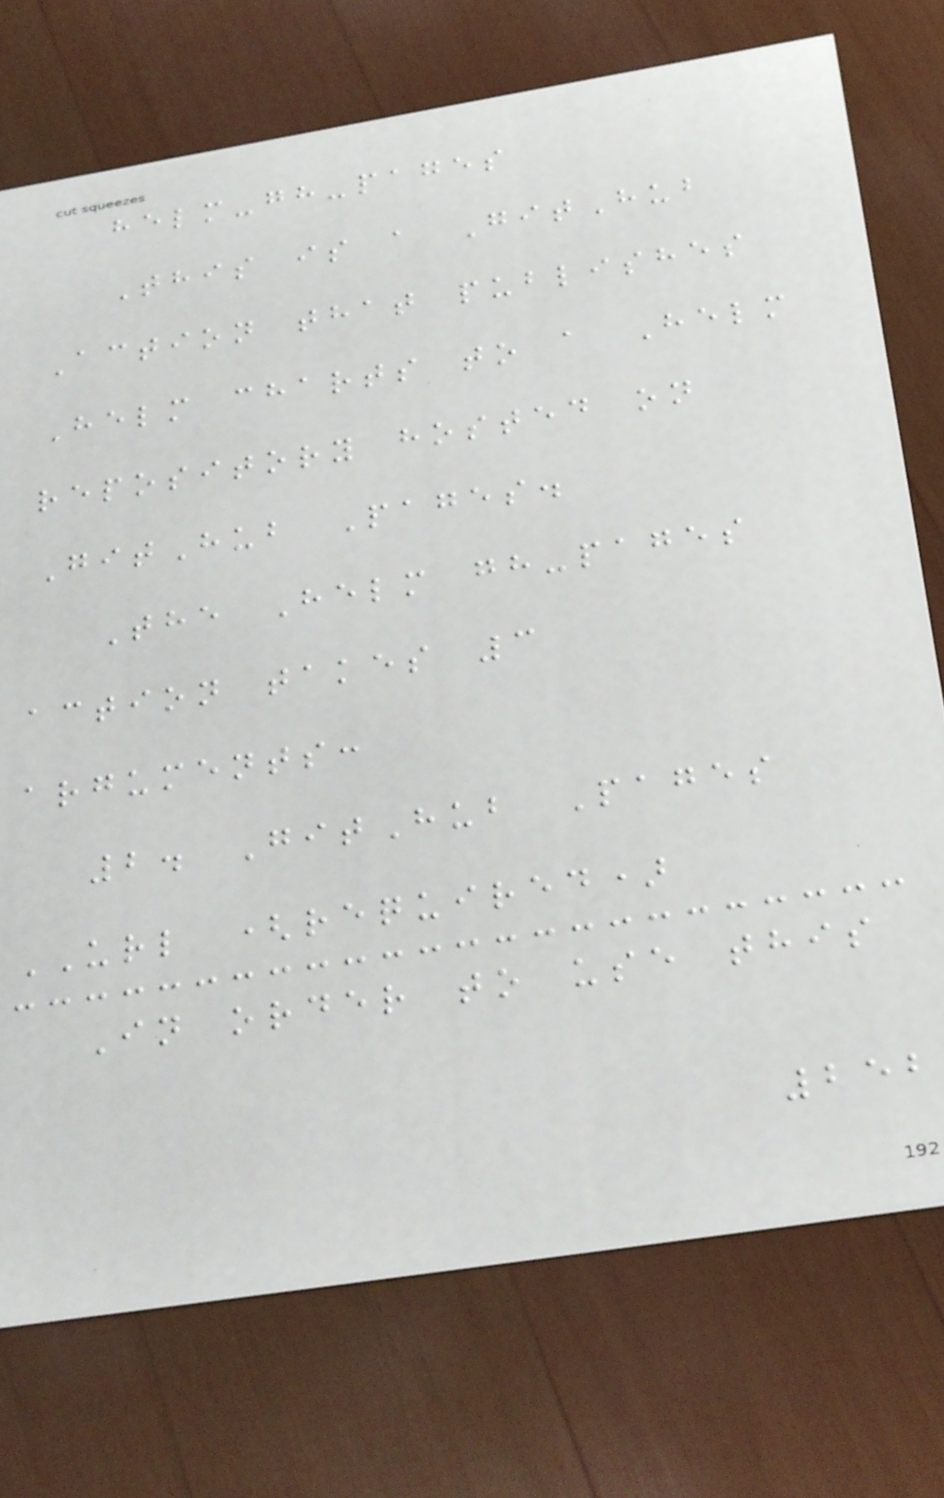helm-gh-pages
This is a GitHub
Action that publishes
Helm charts to a Helm
repository hosted on
GitHub Pages.
The Helm gh-pages
action takes 3
arguments:
2. GitHub Pages
URL (required)
In order to use this
252
